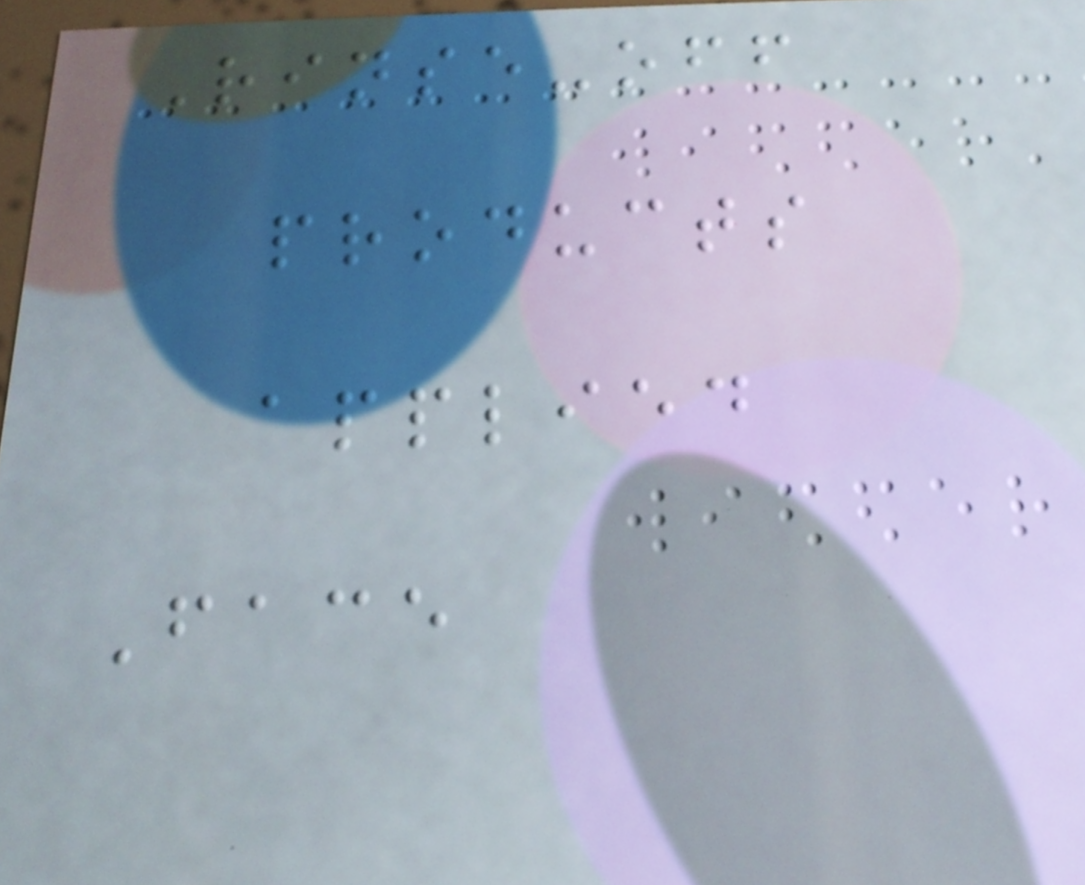Rinse-off
products
applied
Face
